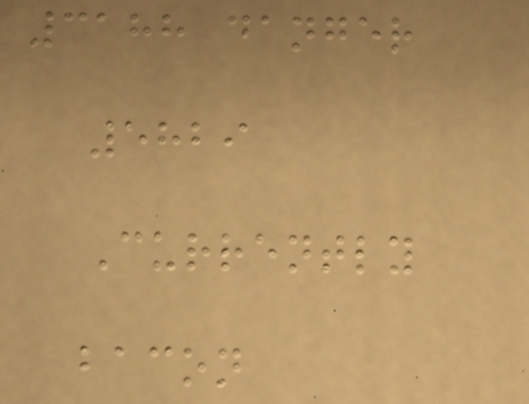3188 danger
5829
Currently
bacon
